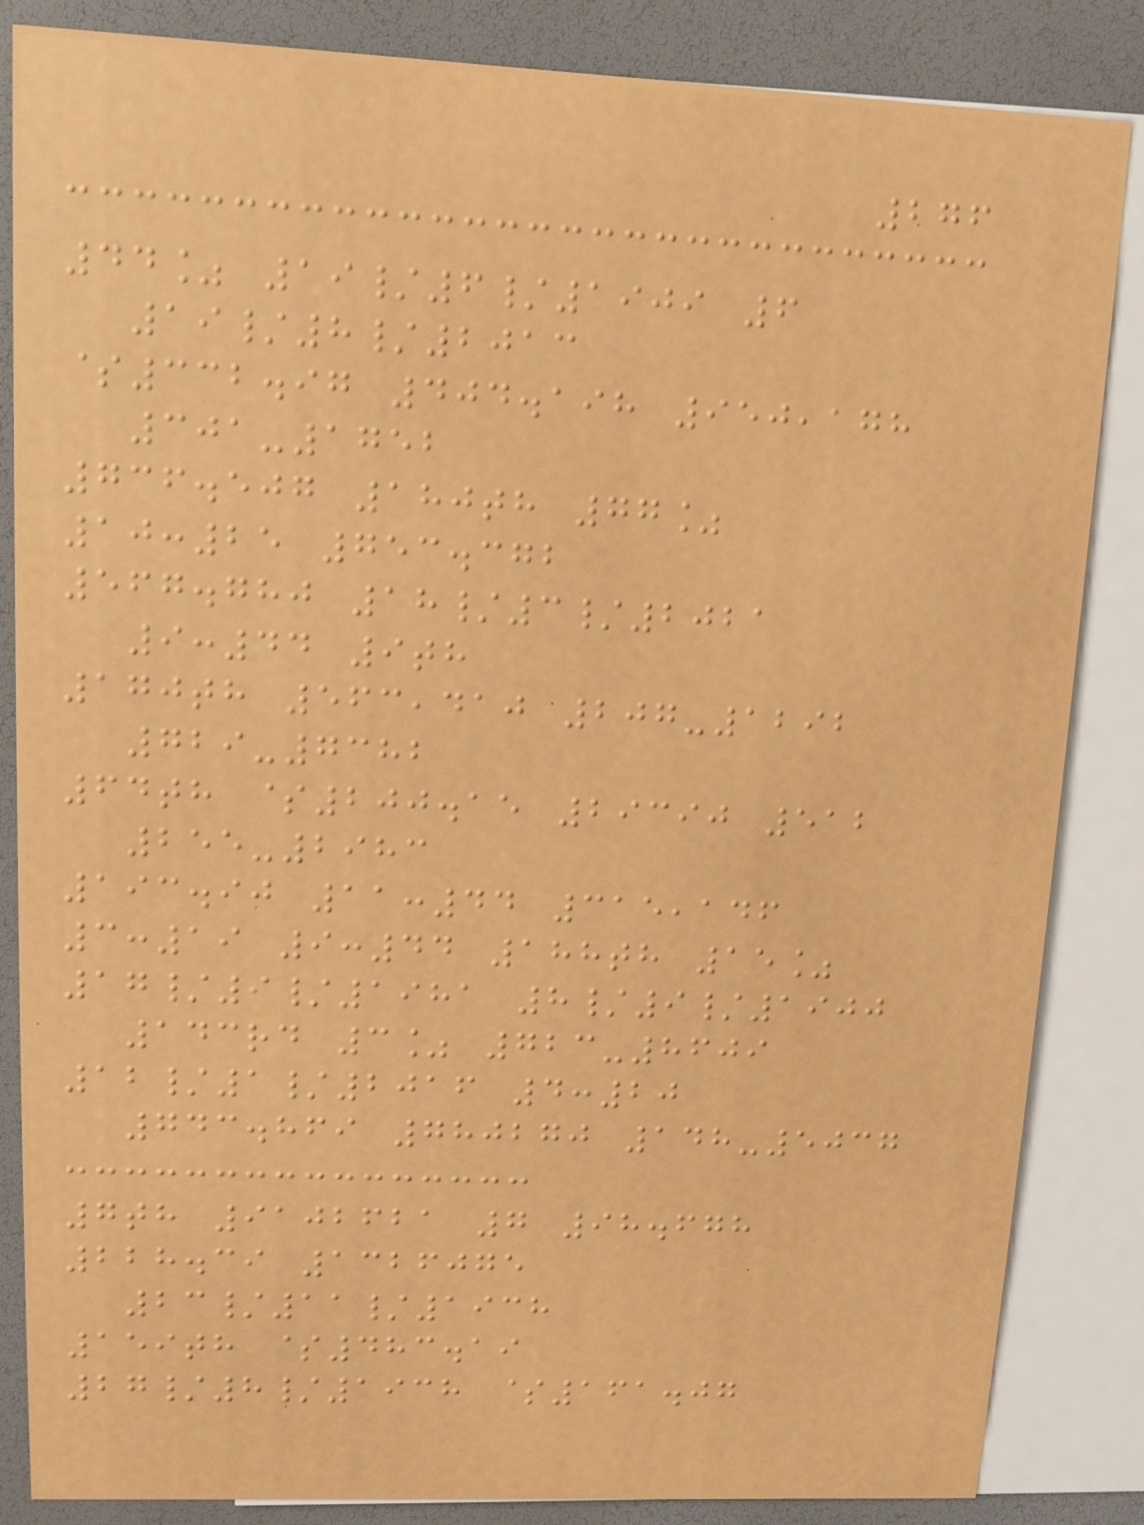276
44% 19/6/1909 6
19/8/2013
$332.97 404.198 950,178
301-1752
736.507 180th 77%
10:25 753.372
567.780 18/3/2021
9:44 9th
170th 563,410 207-1292
729-7382
64th $200.15 29390 512
255-2983
193.90 11:44 315,146
3:19 9:44 188th 15%
17/9/1981 8/9/1900
143rd 3% 723-8609
12/1/2016 4:20
743.869 780270 148-5037
7th 9102621 7 98.678
228.39 1326075
23/11/1938
159th $483.19
27/8/1938 $161.07
